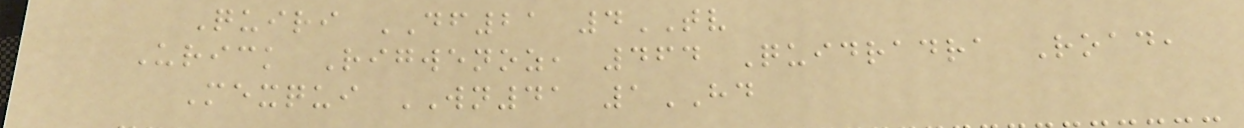Quiri DF21 4TV
Urick Rigwenoz, 464 Quidradra Road,
Mexqui WN41 1HD
